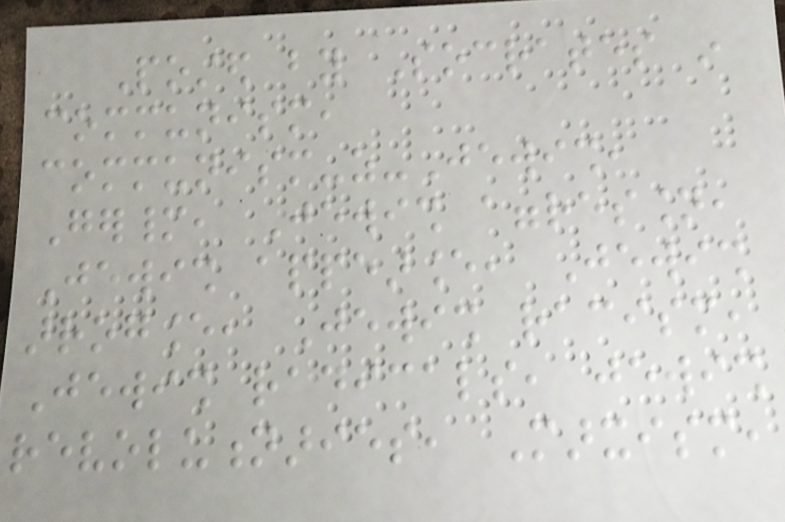Posted by Socrates in
communism,
communism-as-Jewish,
Germany, Jewish aggression,
Jewish appearance, Jewish
arrogance, Jewish racism,
Jewish radicals, jewish
revolutionaries, Marxism,
